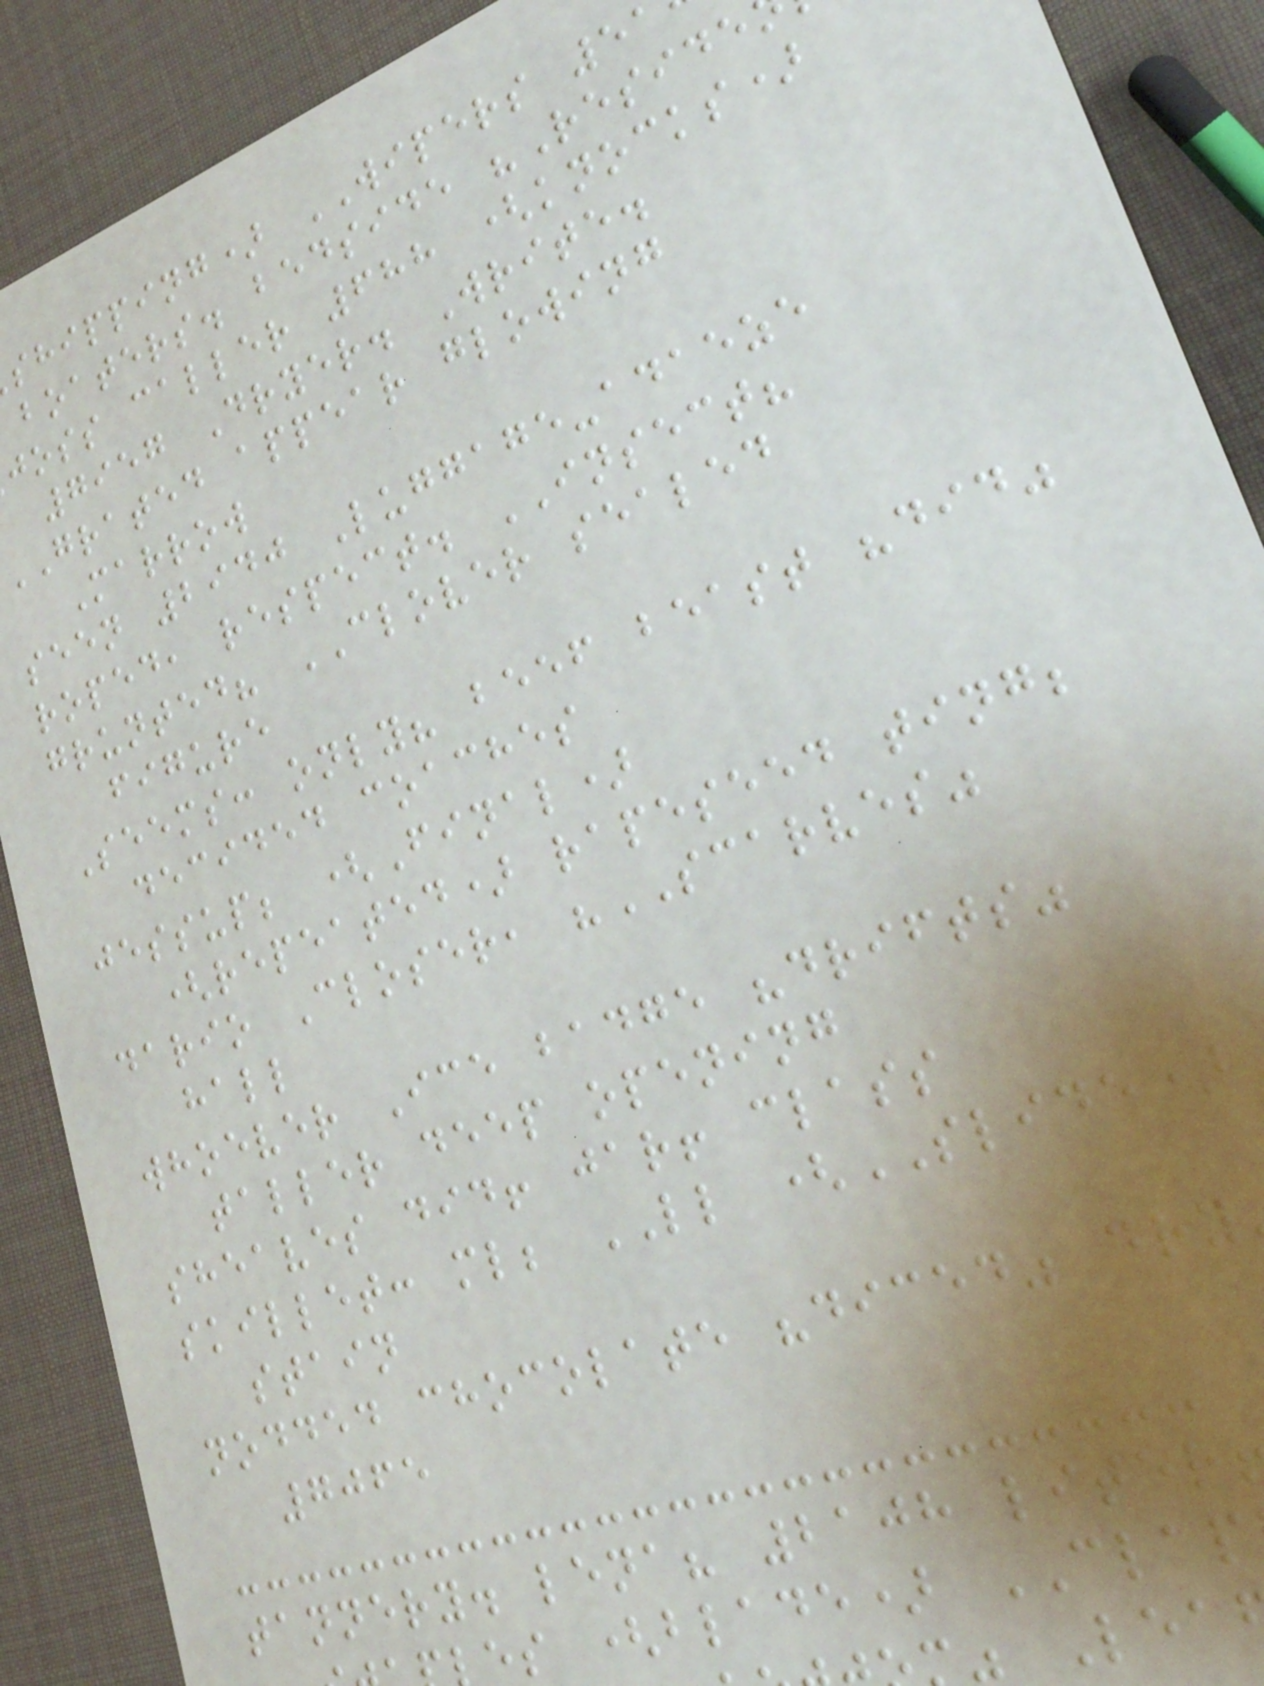shipping) WIPERS 5
boaters. bedside "Reside
joss caller 688 (knocks)
7957 Dryer. Write.
GRATED appear glowing
Marrow
seen 2940 Luggage-adaeze
roped, respect. INSECT?
grunted? CLOVER sealed
figure
Seems: only? beef beast "did"
decided coaches
jessup; (Final)
(repeated) rapeseed ting;
dario Closer, "SCARVES"
hall
whoever Ice badge "drifts"
taller deep opening
sheaves did! jar! class
skillet: ml; LL (SLIDE)
stain
nodded chocolate "diced" dry
7065
tannery. lena? 2108 liter
es (blade) CLAP
